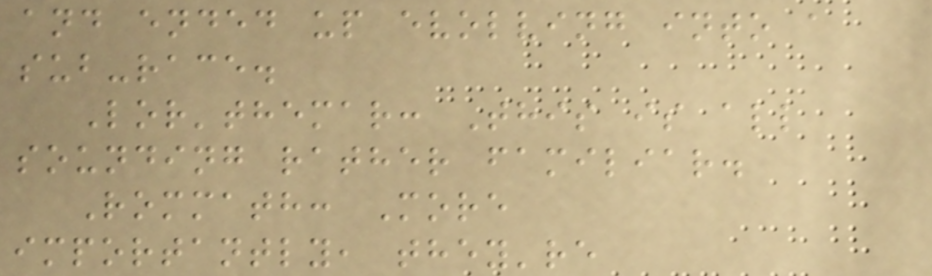and ended up evolving into a
sub-race.
Lor'themar: This is all
sounding rather familiar.
Rommath: More
importantly, they're
